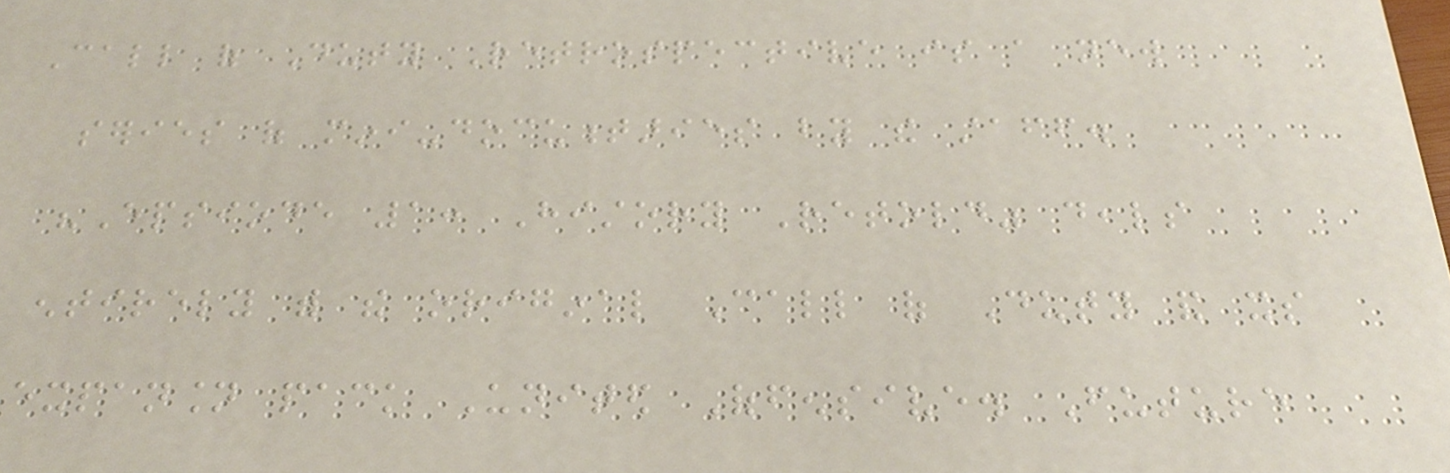Call of Duty Retrospective is a new
series of mini-documentaries by the staff.
"Epsiode 1: History Retold" deals
entirely with the original Call of Duty and its
expansion pack United Offensive. Future
